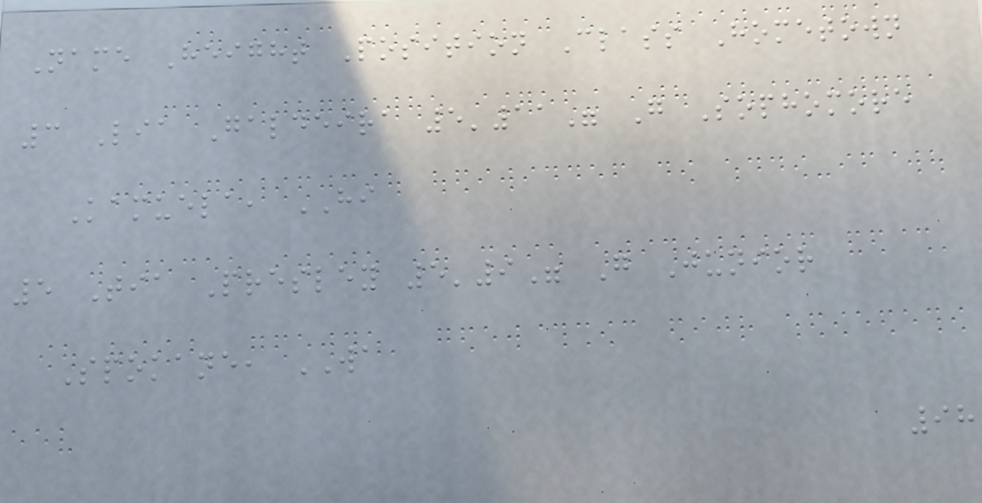Name Height Position Class Hometown
3 Lia Galdeira 5'11" G Sophomore
Kamuela, HI
5 Tia Presley 5'9" G Junior
Spokane, WA
98
